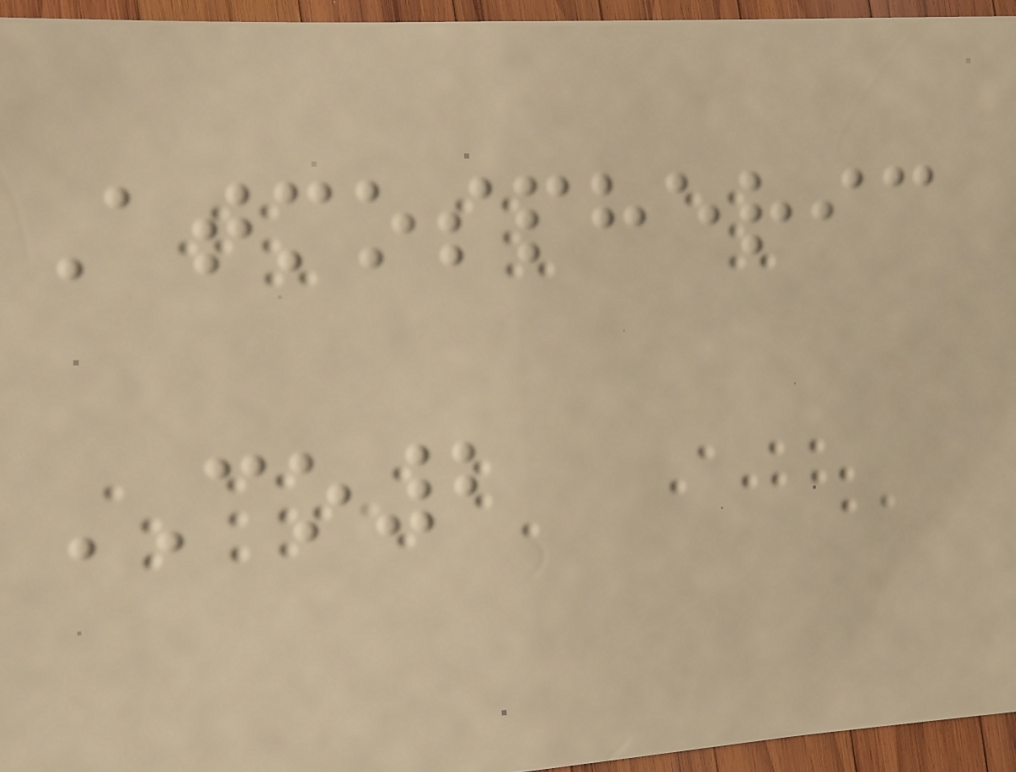Atmospheric
CO2
